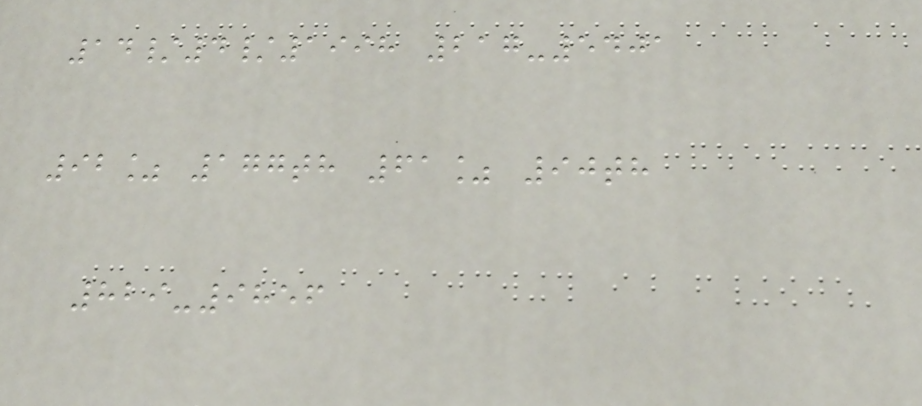14/4/1998 217-5401
92% 177th 61% 90th
829-9856
